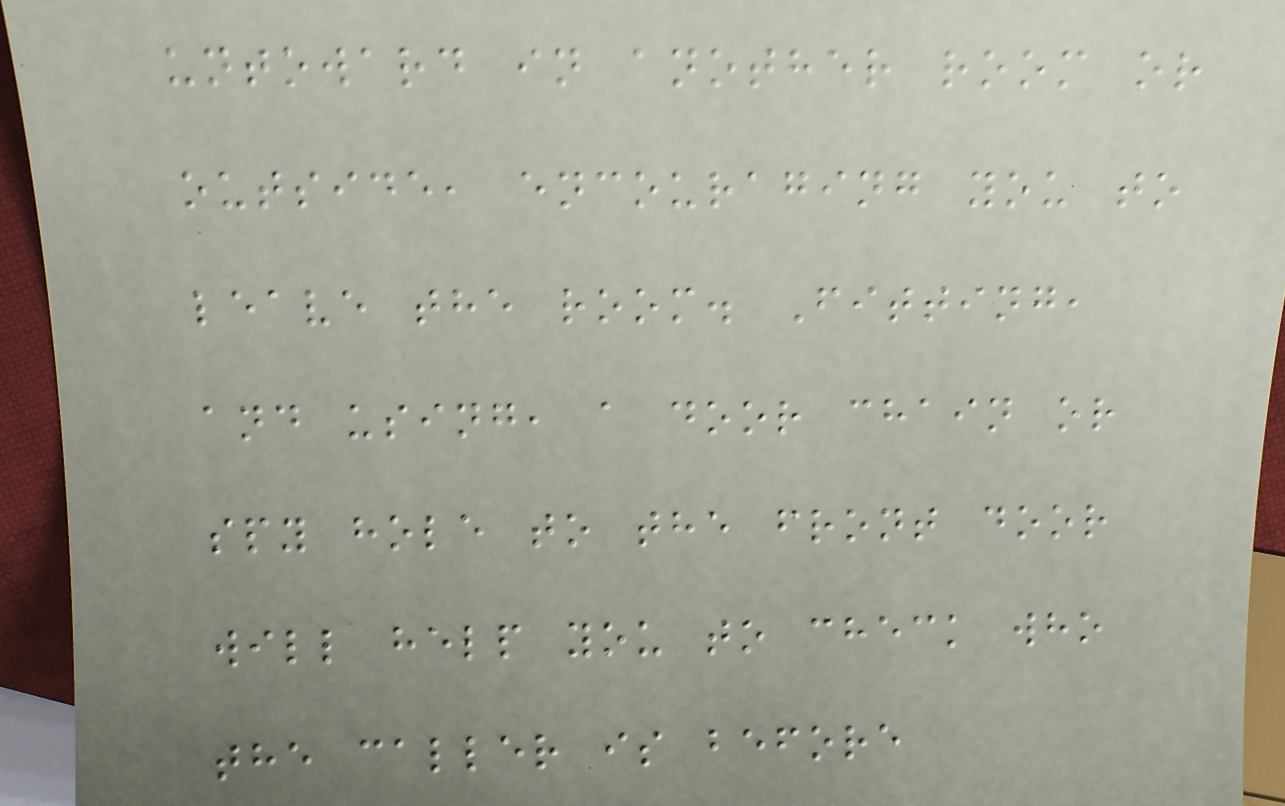untoward in another room or
outside, encouraging you to
leave the room. Fitting,
and using, a door chain or
spy hole to the front door
will help you to check who
the caller is before
